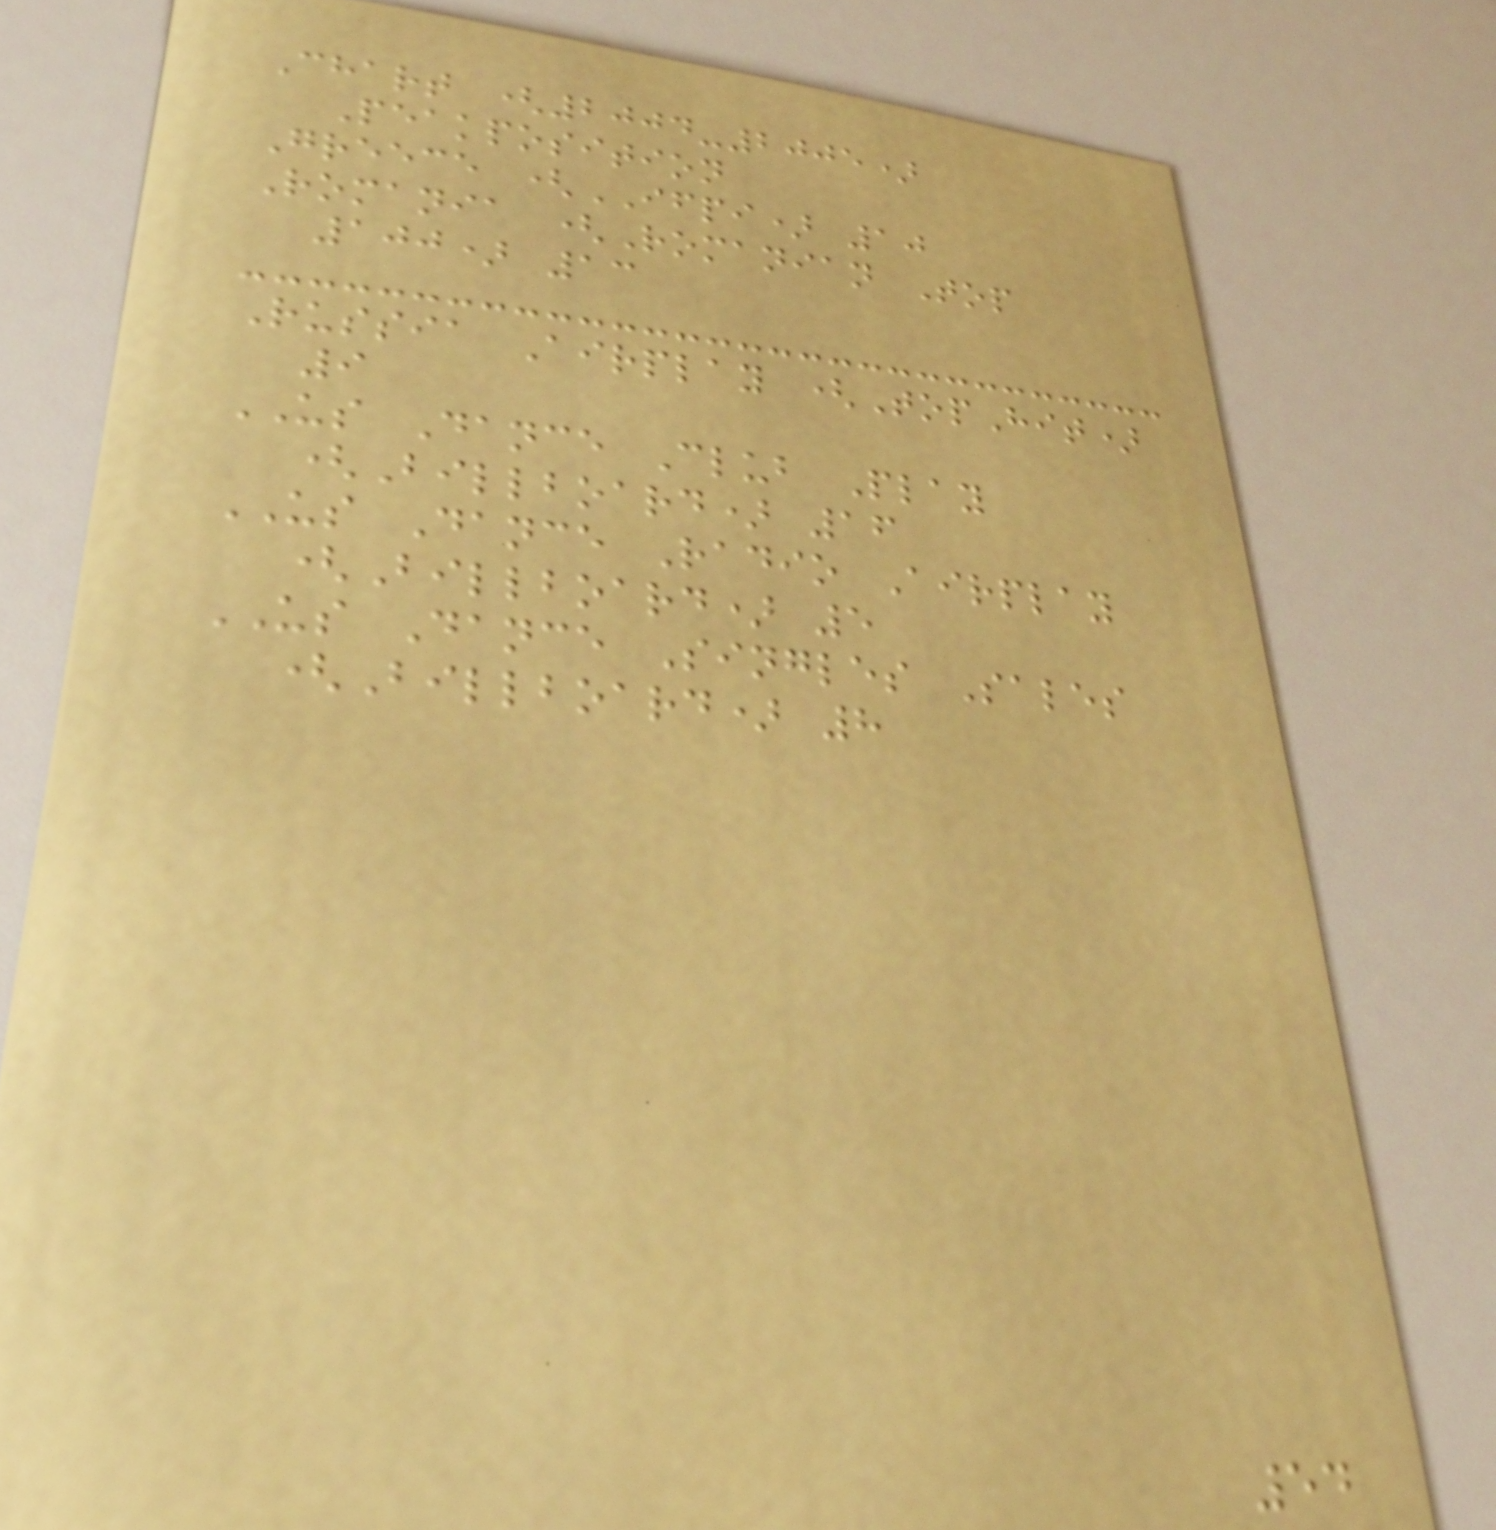Chart (2004-2005)
Peakposition
Greece (IFPI) 10
Romania (Romanian Top
100) 13
Russia Airplay (TopHit)
9
US Dance Club Play
(Billboard) 16
US Dance Radio Airplay
(Billboard) 5
US Dance Singles Sales
(Billboard) 8
54
